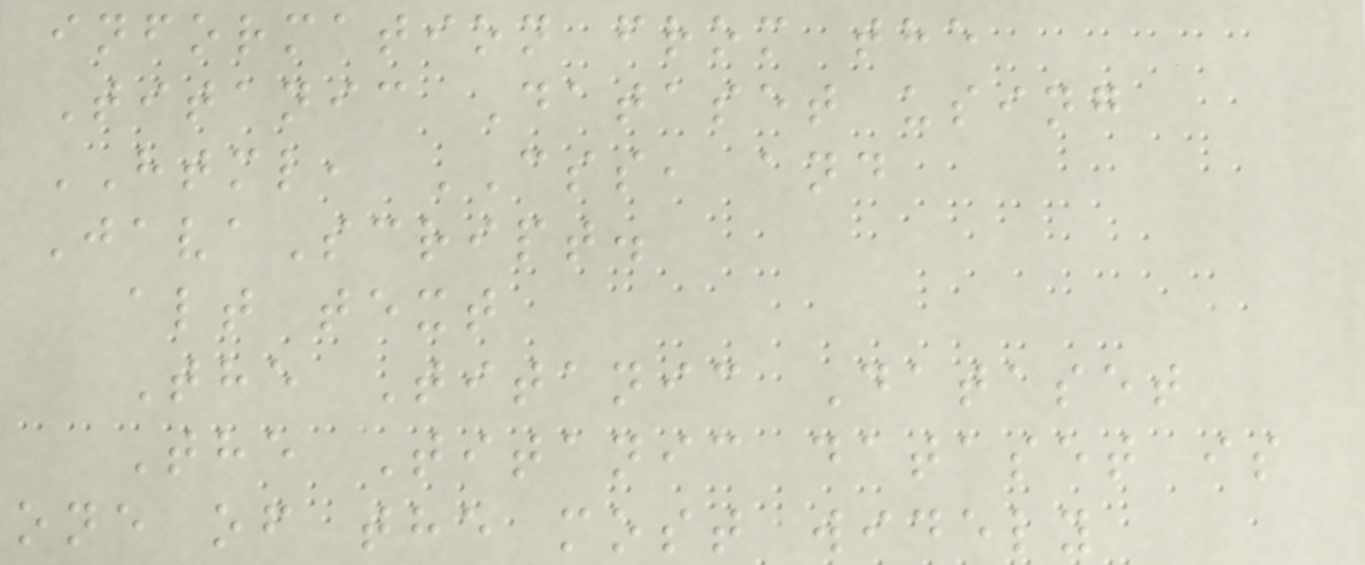information from the
Titanic Dataset using
HTML, CSS, and
JavaScript.
alt text
The Titanic Dataset
The Titanic dataset is
one of the most widely
